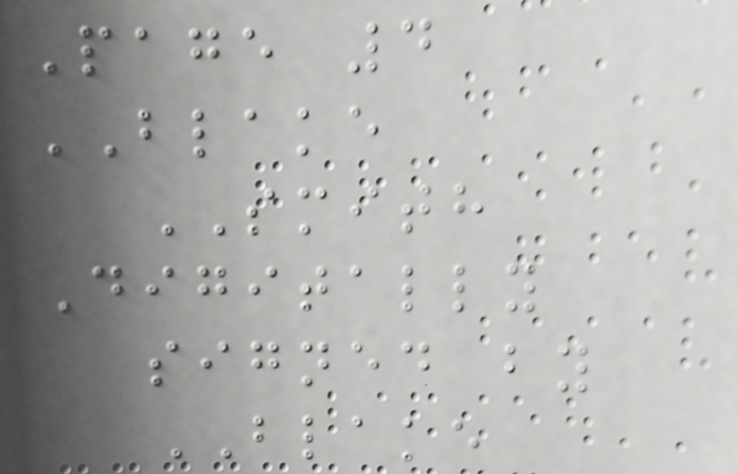Page 4
BLAKE
SMITH
Digitally
signed by
BLAKE
